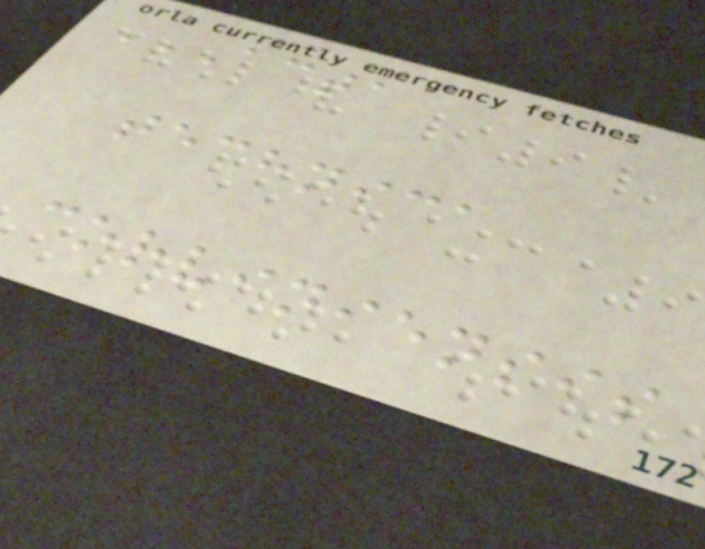ACTA
TECHNICA
CORVINIENSIS
